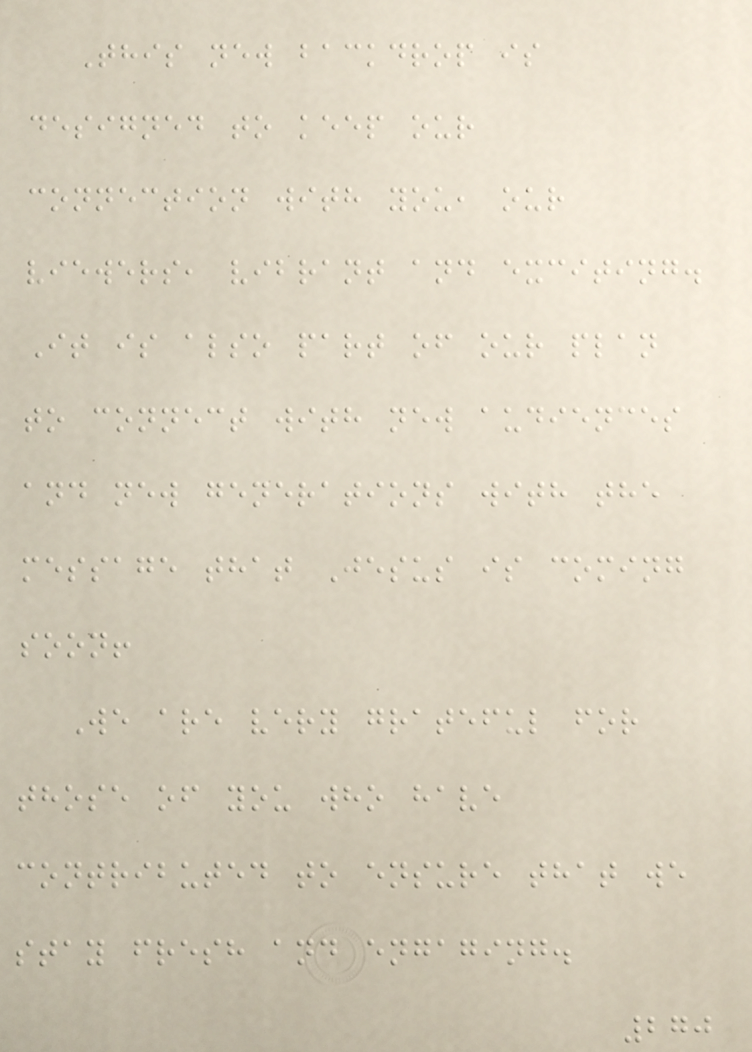This new backdrop is
designed to keep our
connection with you, our
viewers, vibrant and exciting.
It is also part of our plan
to connect with new audiences
and new generations with the
message that Jesus is coming
soon!
We are very grateful for
those of you who have
contributed to ensure that we
stay fresh and engaging.
270
